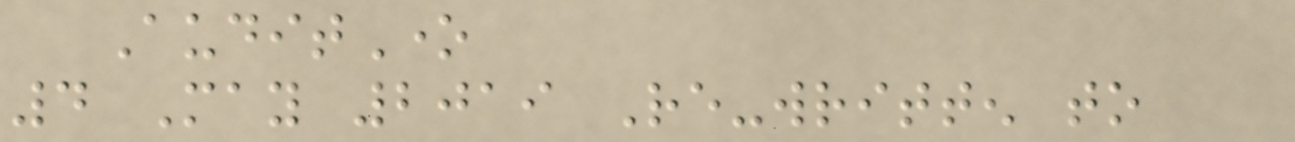AuditOne
4 May 2019 Re-written to
